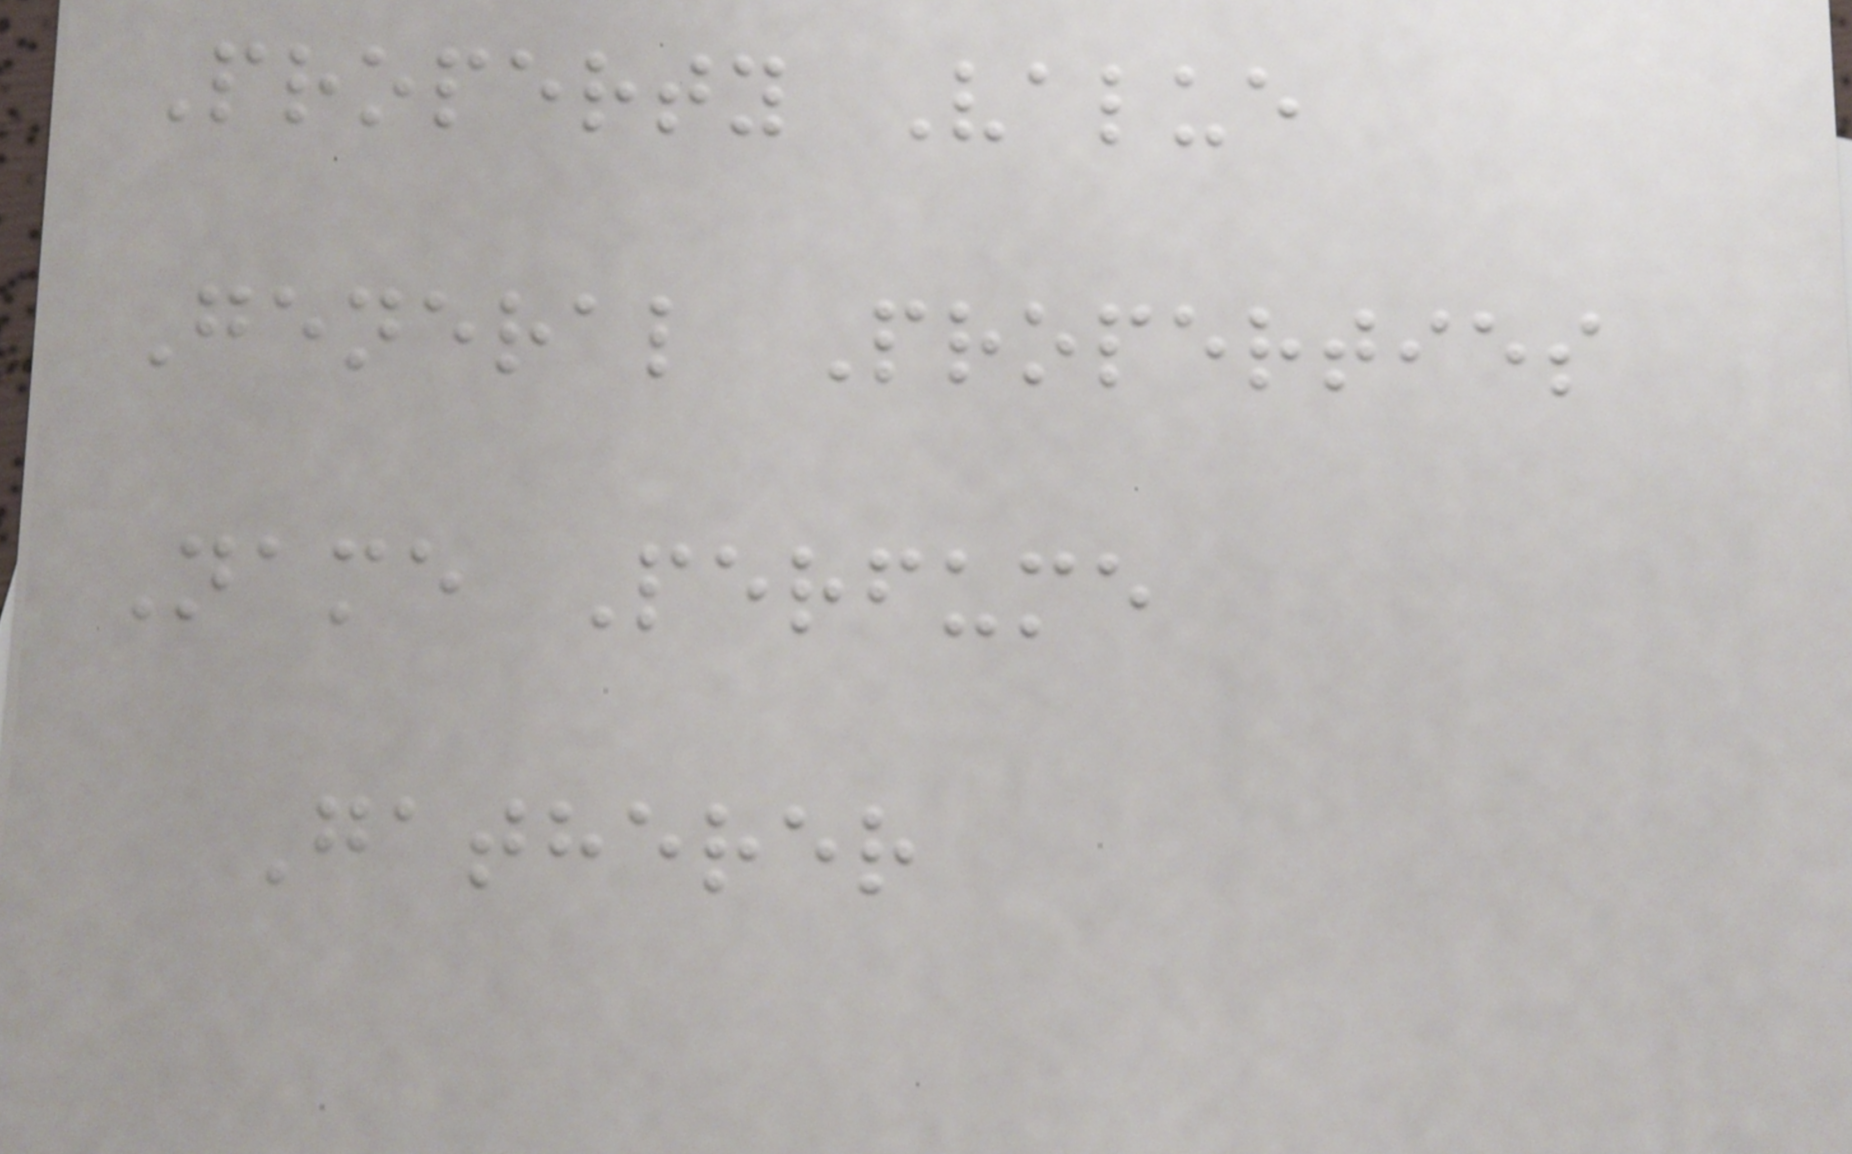Property Value
General Properties
Name Perfume
Gatherer
